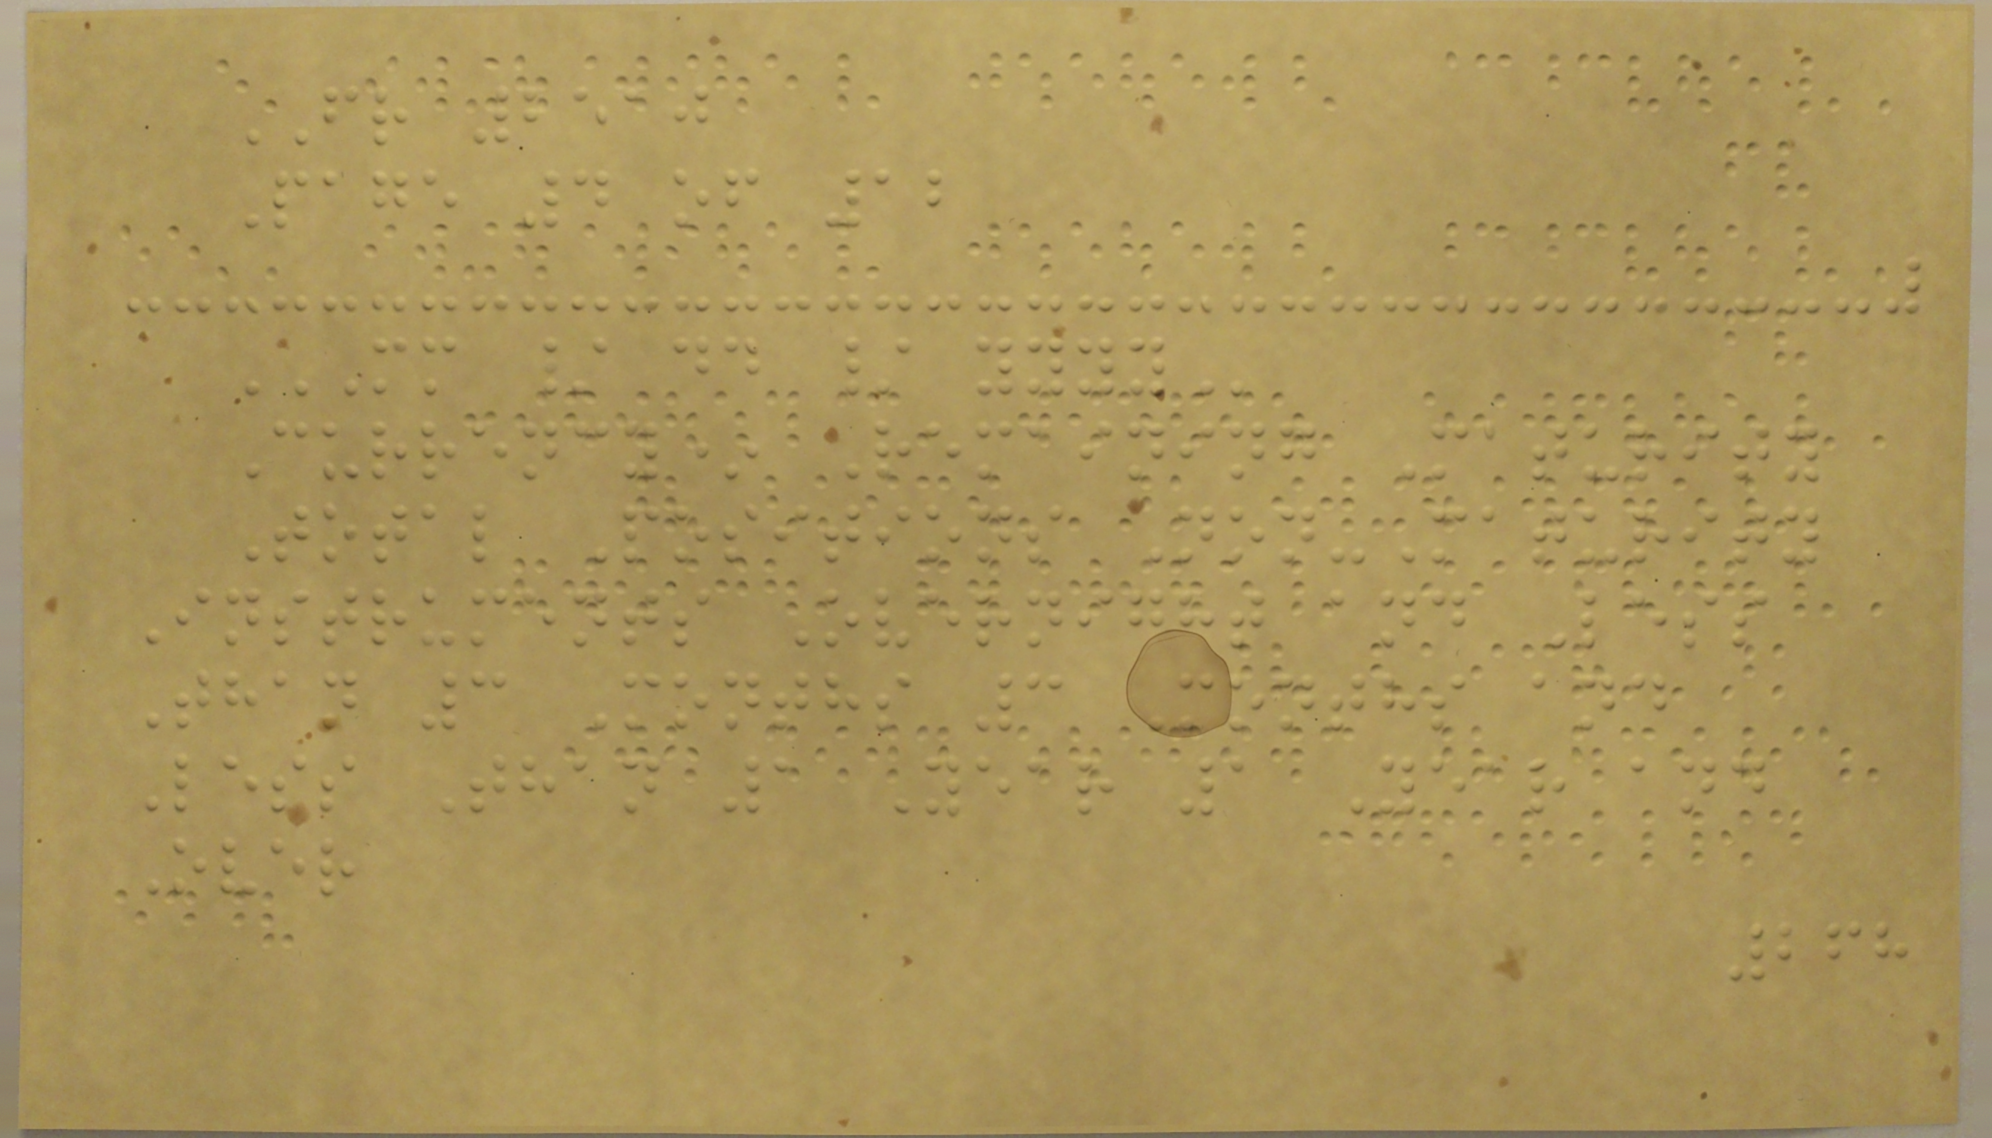FR 2510
Page 4 of 12
MM / DD / YYYY
Currency* Remaining Maturity
Total Positions Non-Maturity
Instruments Overnight and Less
Than 3 Months 3 Months and
Less Than 1 Year 1 Year and
Over
268
